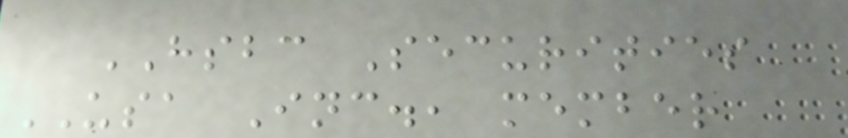HSBC Securities
USA Inc., member
